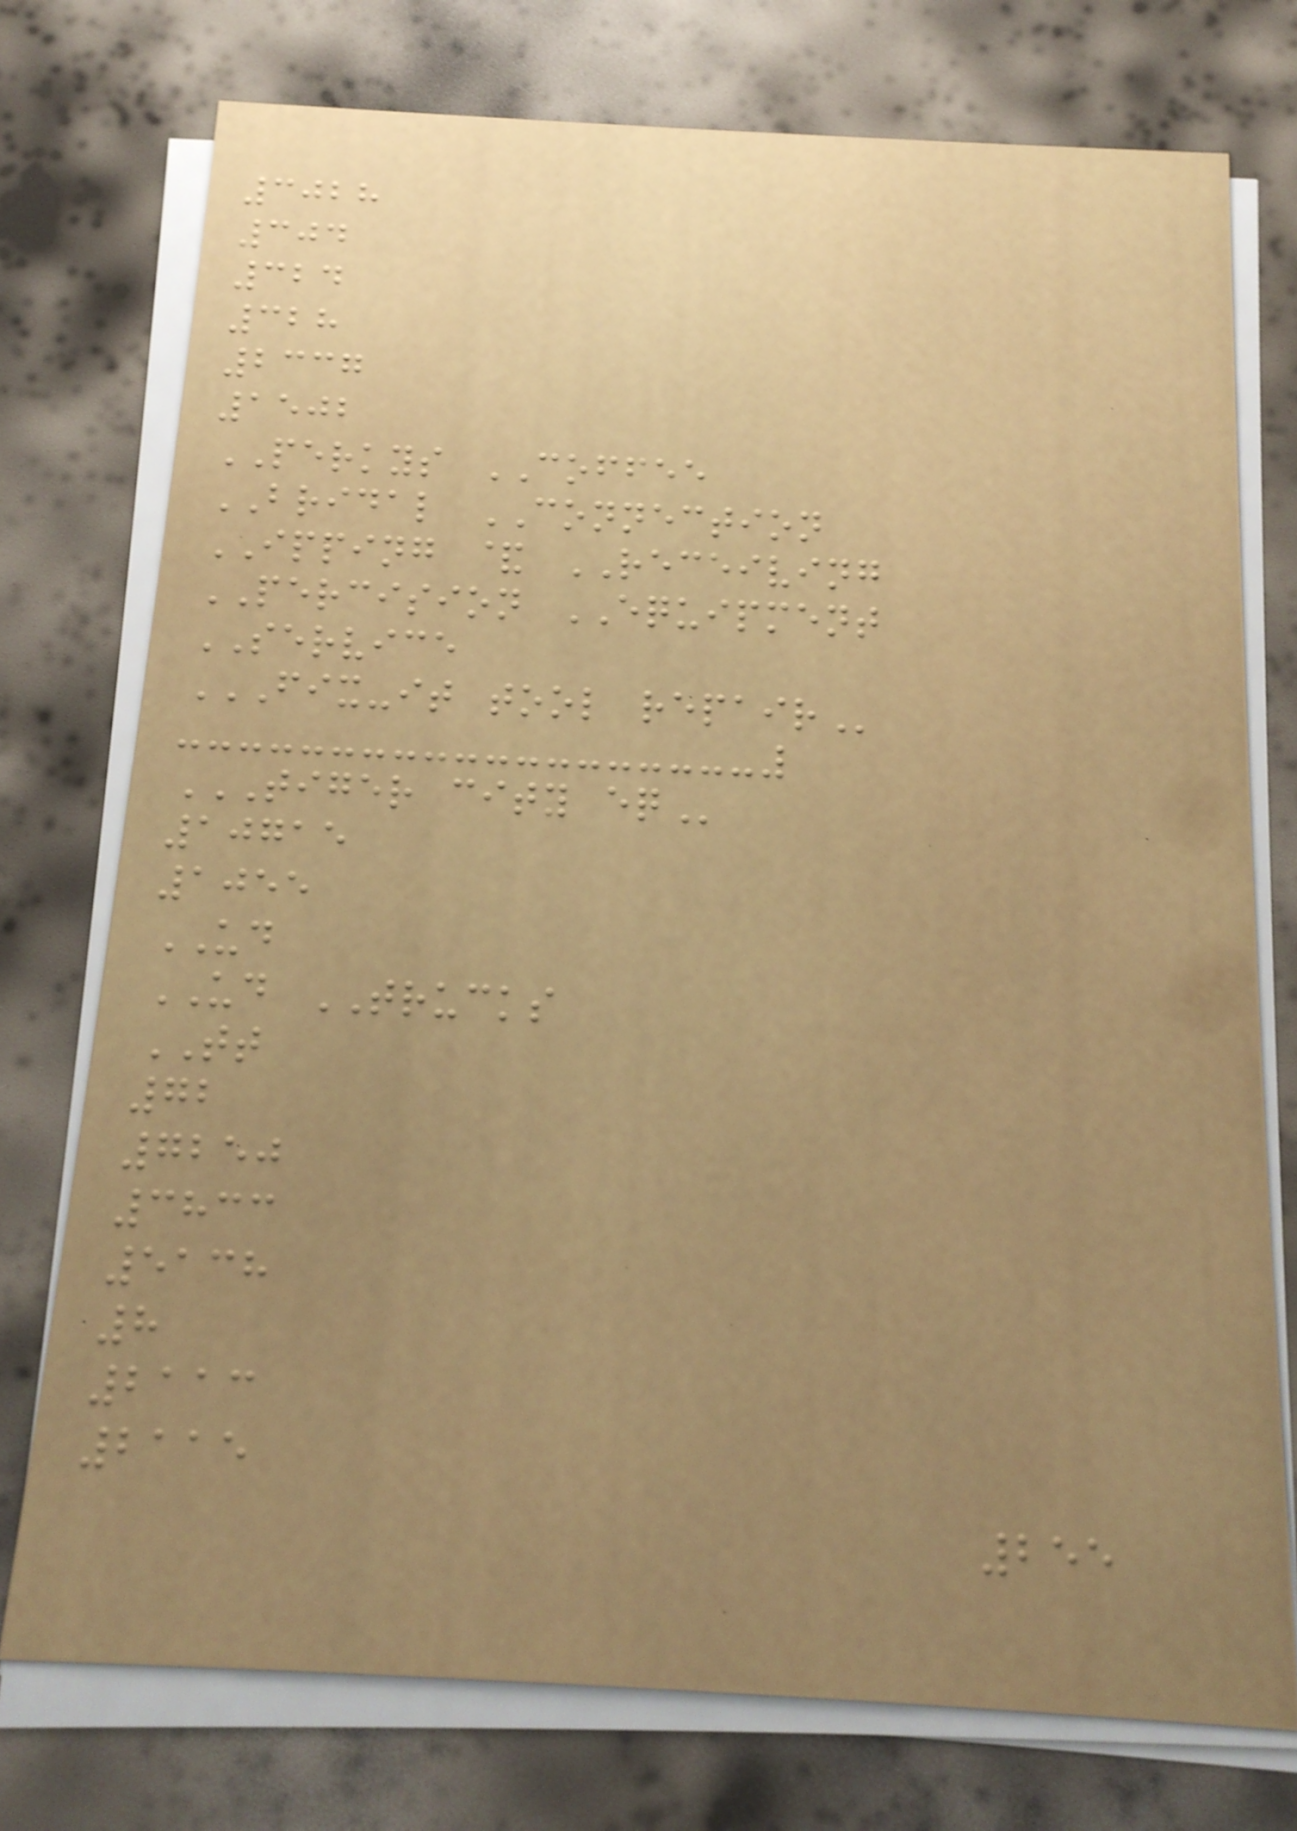3028
304
324
328
2337
1502
PERKYS COFFEE
BRIDAL CONNECTION
IPPING & RECEIVING
PERCISION EQUIPMENT
SERVICE
FIX-IT TOOL REPAIR
TIGER CITY EQ
10715
1055
UD
UD TRUCKS
TT
72
7250
3833
5138
8
2113
2115
255
